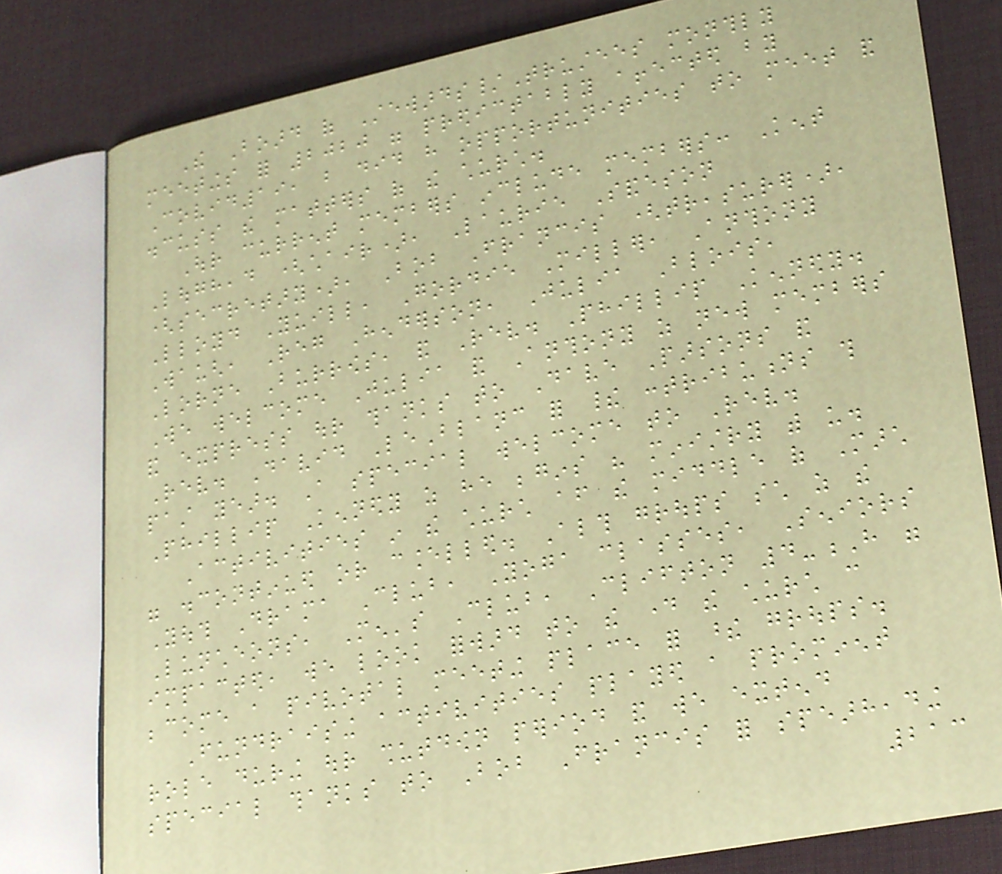The Board of Stewards/Trustees monthly
meetings for 2020 were predictably affected by
Covid19, but did have opportunities to meet and
discuss the matters of the church.
Our current members include members: Kent
Loughead (chair), Laurie Sandeson
(secretary), Bob Francis (treasurer),
Lloyd Yuill, Gordie Miller, Anthony
Waugh, Reg Henderson, Julia Blois,
Lorne Burrows, and Rev. Phillip Kennedy.
We welcome Julia and Anthony as new members
and express our thanks to Dave Parsons and
Rev. David LeBlanc for their contributions this
past year. A special welcome to Rev.
Phillip Kennedy as he begins his ministry with us.
Activities in the church after the middle of March
were discontinued or cancelled. Although groups such as the
Youth Drama Club, Yoga classes, Seniors
Luncheons, Men's Club, Clifton 4-H were
impacted, we look forward to the day the church can
become a pivotal meeting place for these groups.
Fundraising activities played a prominent
role during our shutdown period and we extend
special thanks to Bob Francis for spearheading
213
